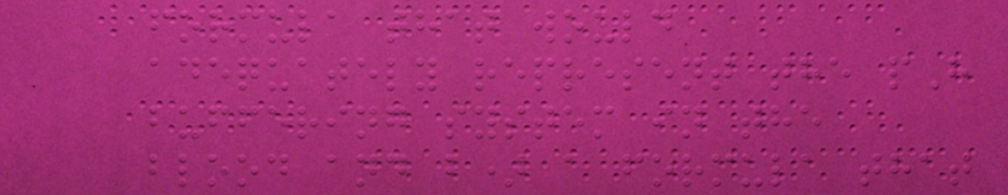formula that would
adequately represent the pH
buffering system in the
blood and b) a formula that
